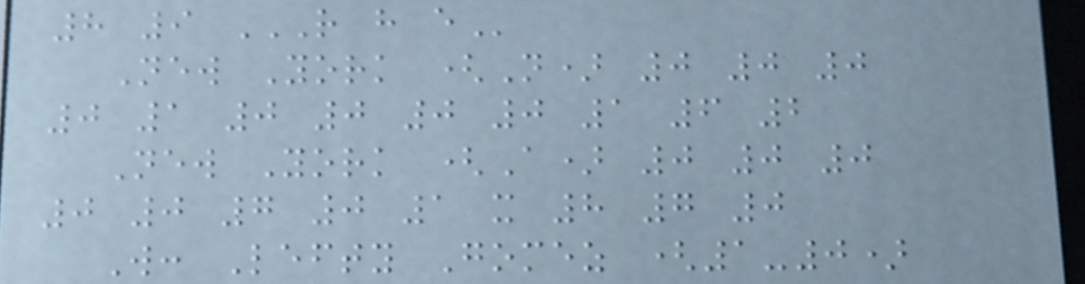8 9 R H E
New York (N) 0 0 0
0 1 0 0 0 0 1 6 2
New York (A) 0 0 0
0 0 7 0 1 x 8 7 0
W: Lefty Gomez (1-0)
